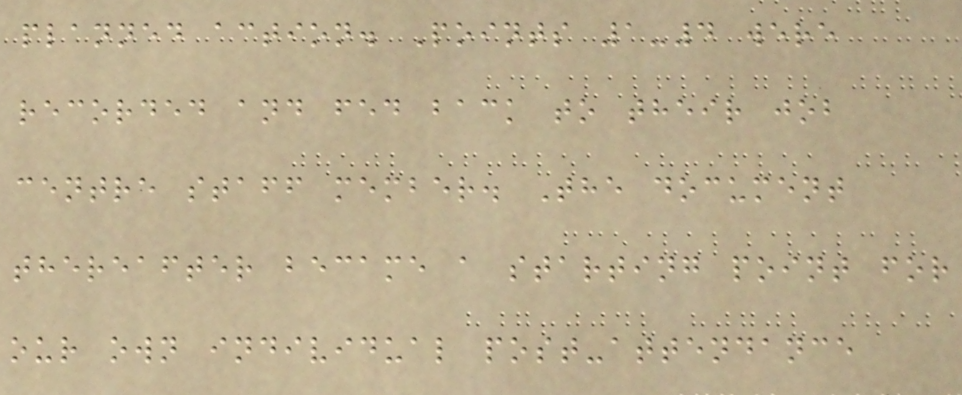planned action. Points 1-4 were
recorded and fed back to their job
centre staff member. The document
thereafter became a starting point for
our own individual post-attendance
